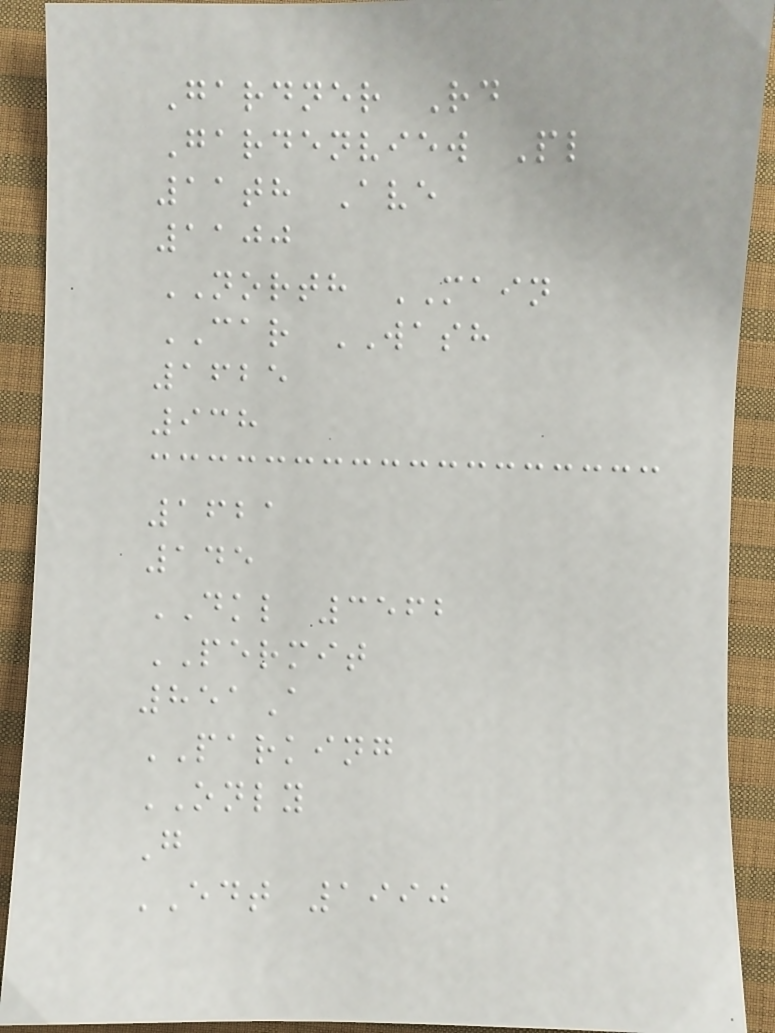Gardner Rd
Gardenview Pl
11th Ave
1100
NORTH MAIN
CAR WASH
1625
938
1621
145
DKL 3562
PERMIT
851A
PARKING
ONLY
G
EDT 1990
